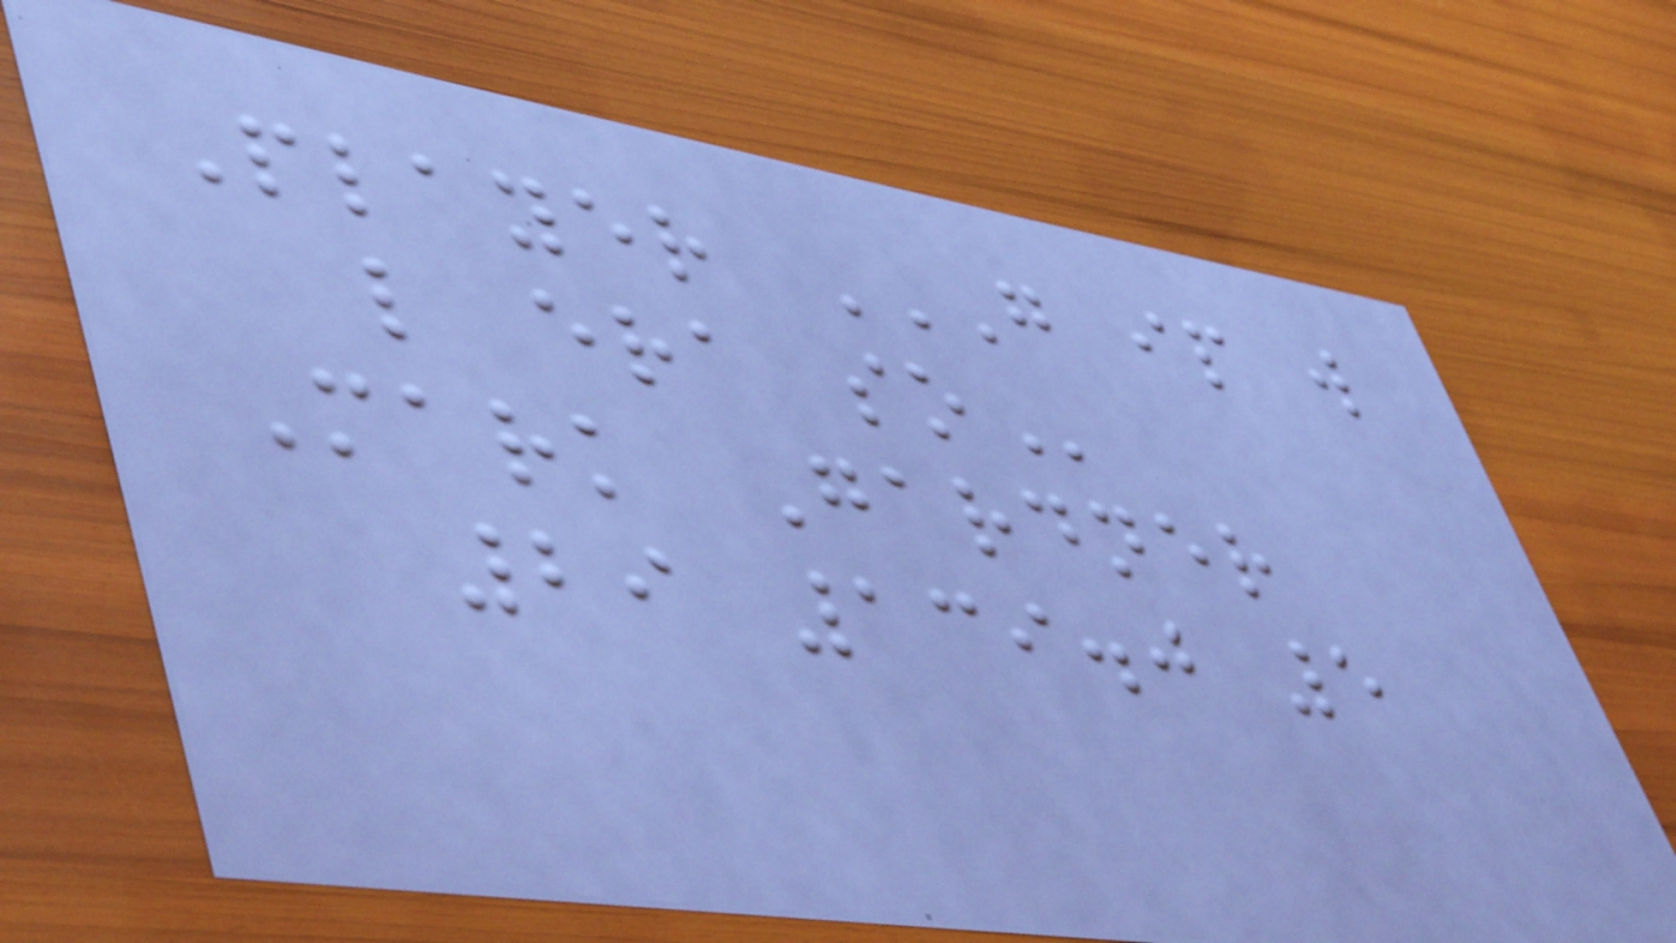Player G IP W
L ERA SO
Mark Gardner
29 139.0 5
